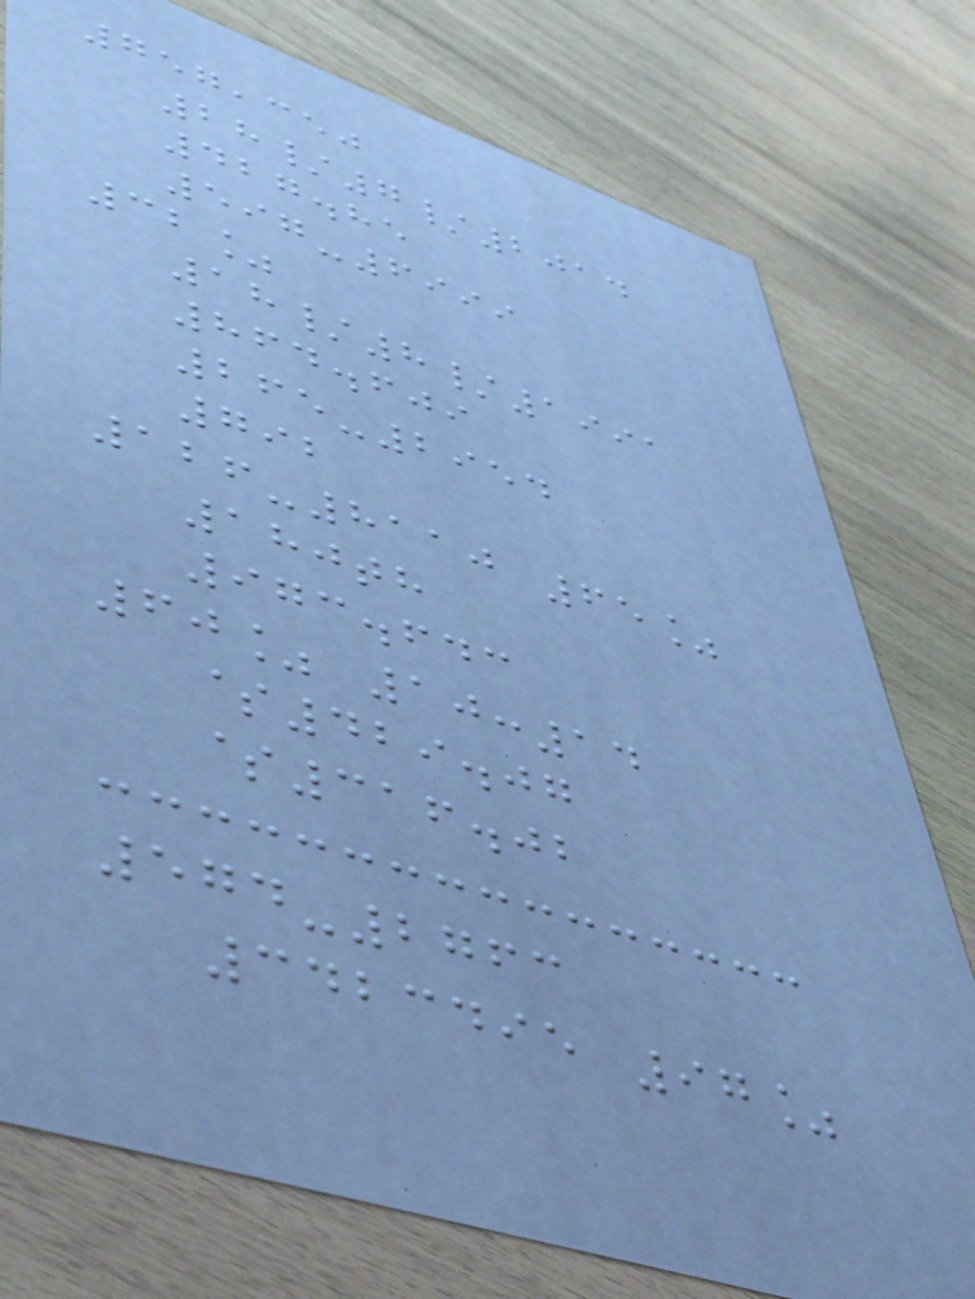757,350
28/7/2014
427.85
597-6999
32%
18/8/1991
864.609
265-2954
792
126-8110 65%
180th
973.643
60% 10:14
$429.07
$316.02
574-2763
3423495 97%
